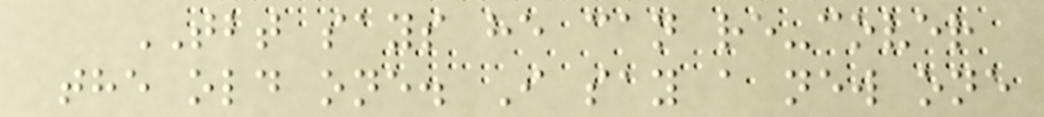TBT says he can re-cover
the old one. I say a new one
